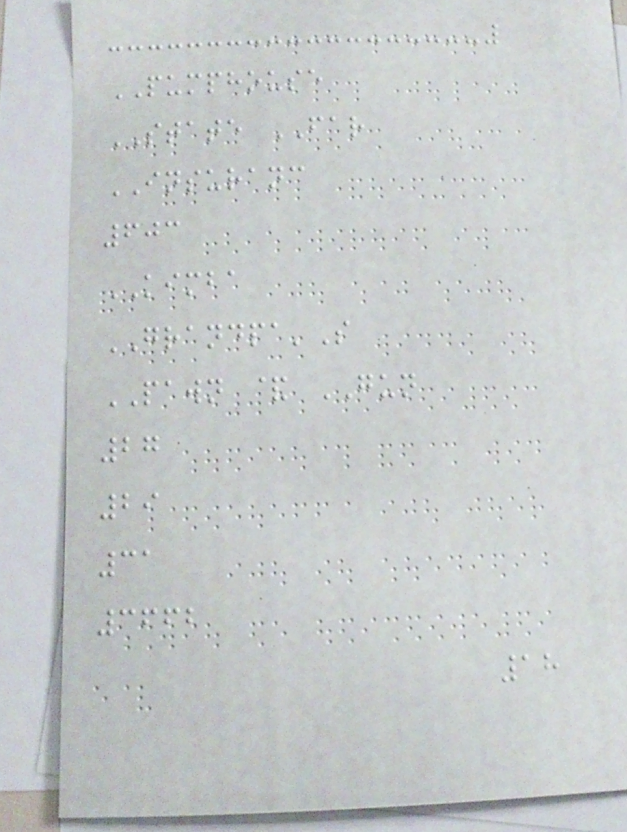PUMPHOUSE
STATE FAR
INSURANC
603
KIMBA
GRANDPA'S
PAWN & GUN
27
29
31
3662
18
